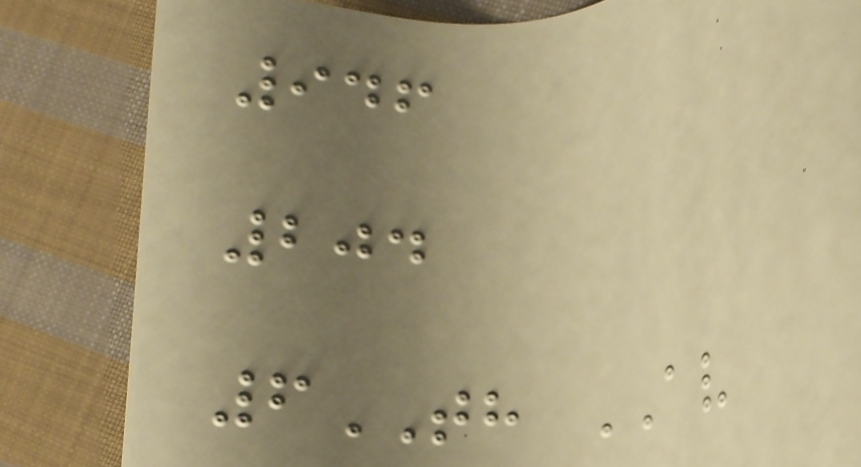946
204
6TH AV
